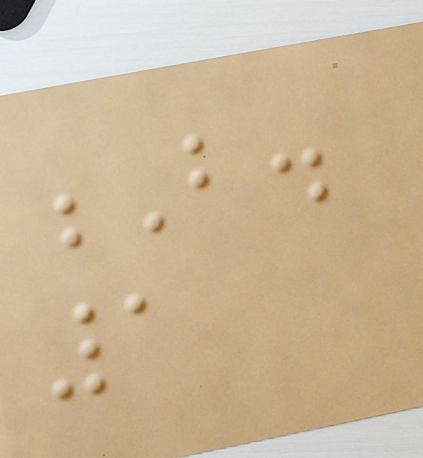B.
1
